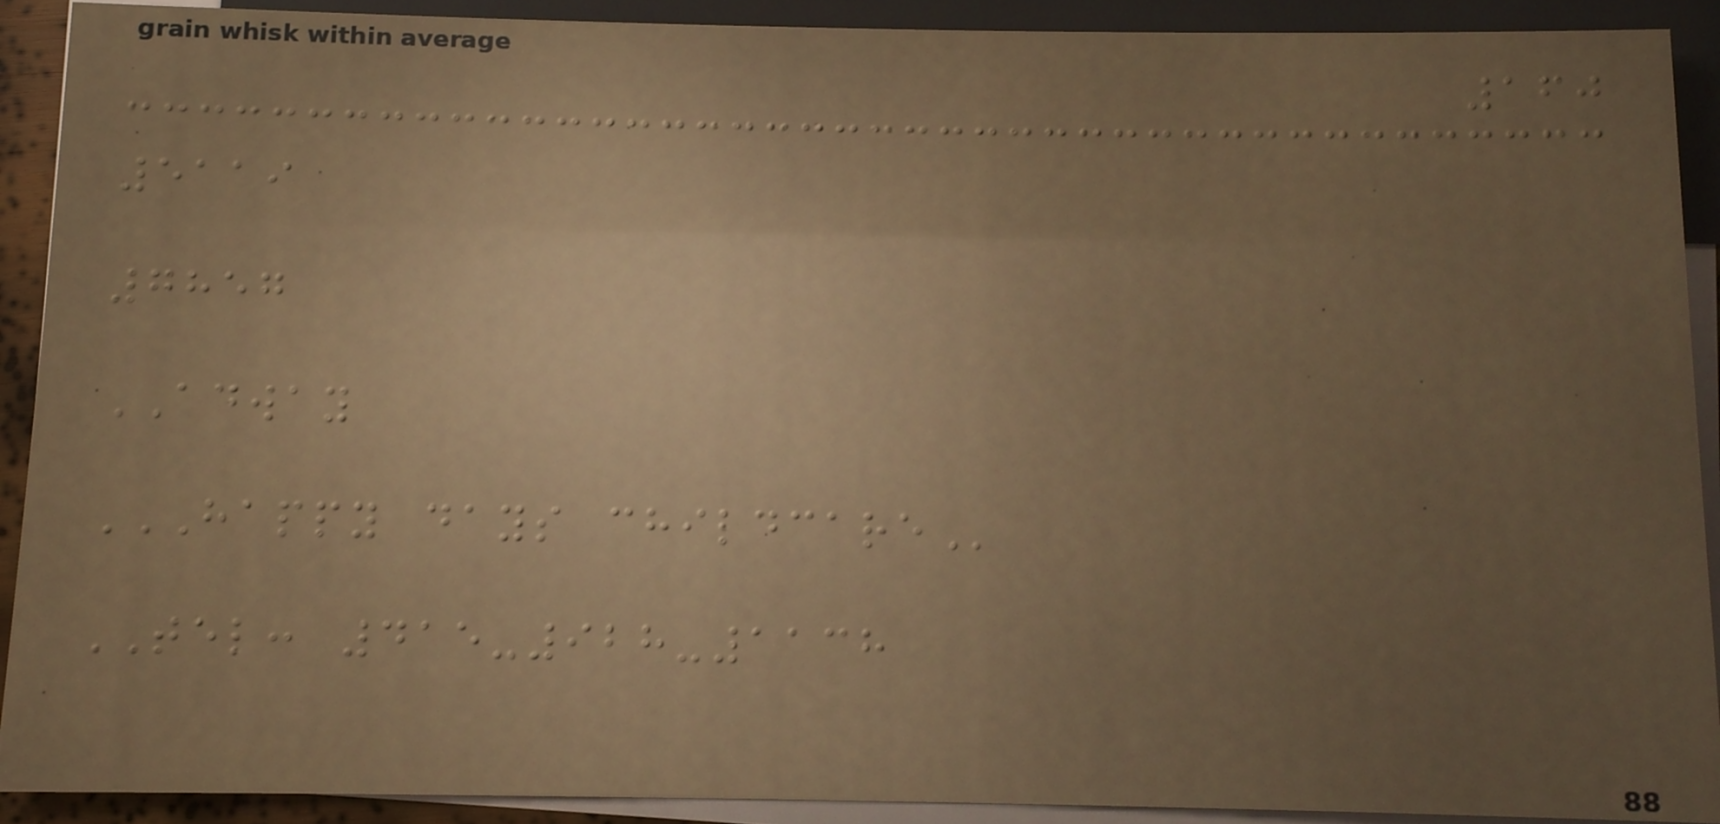160
5119
7857
ADWAY
HAPPY DAYS CHILDCARE
TEL: 415-928-1138
